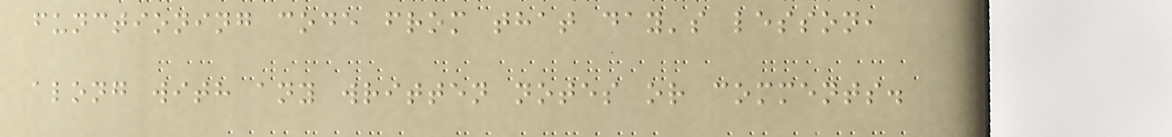functioning code from that day's lesson,
along with any written notes or comments.
